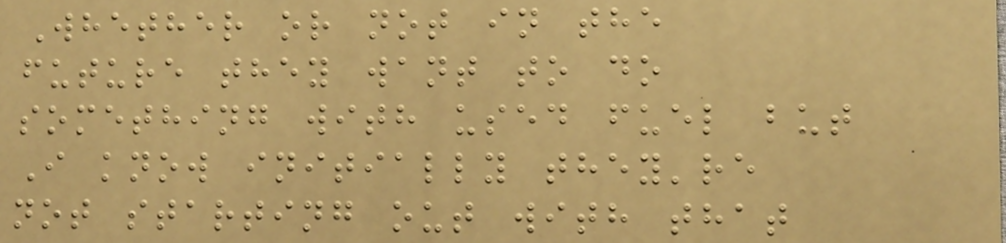Whether or not in the
future they want to do
something with used fuel but
I know initially they're
not starting out with that
